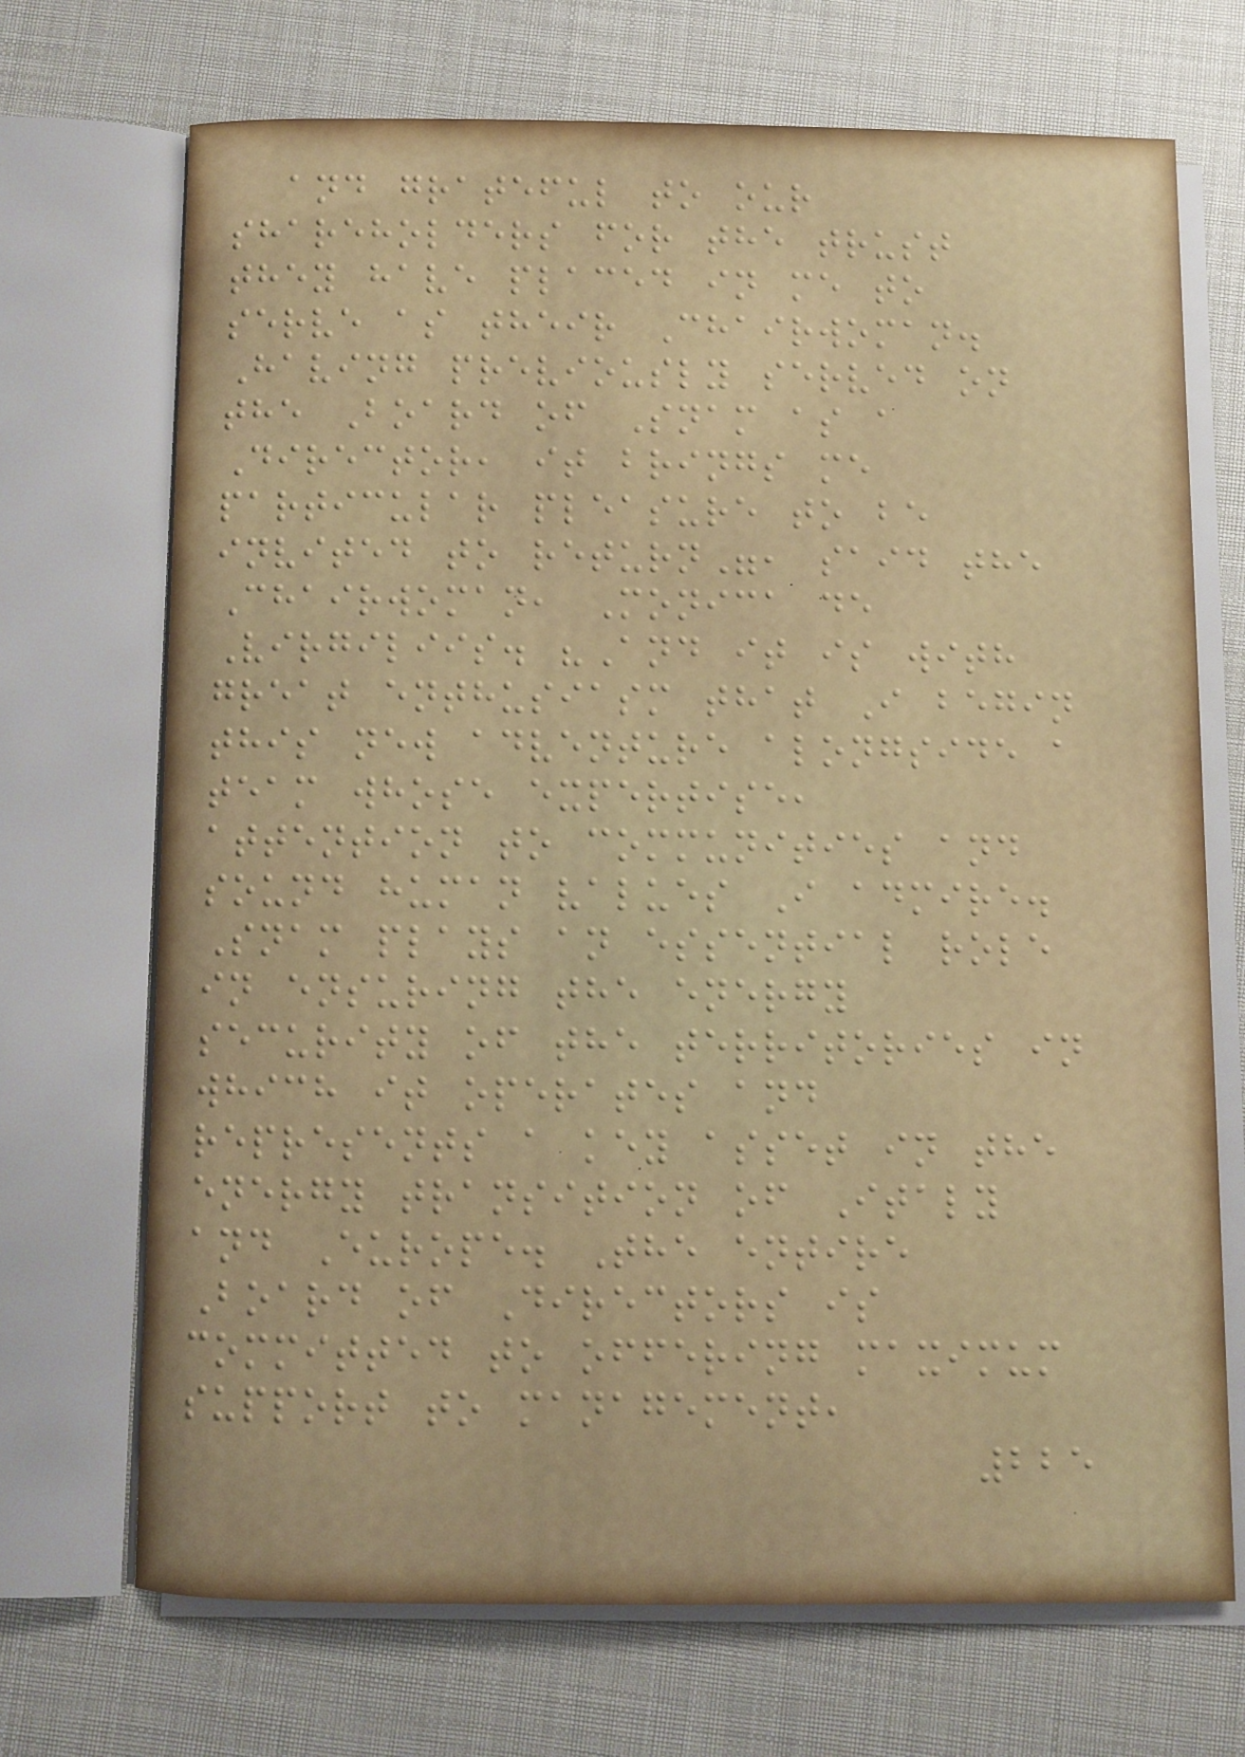and grateful to our
shareholders for the trust
they have placed in me to
serve as their Chairwoman.
Having previously served on
the Board of Snam as a
Director, it brings me
particular pleasure to be
invited to return", said the
Chairwoman, Monica de
Virgiliis. "And it is with
great enthusiasm that I begin
this new adventure alongside a
team whose expertise,
attention to communities and
sound human values I admire.
Snam plays an essential role
in ensuring the energy
security of the territories in
which it operates and
represents a key asset in the
energy transition of Italy
and Europe. The entire
Board of Directors is
committed to offering maximum
support to management,
225
